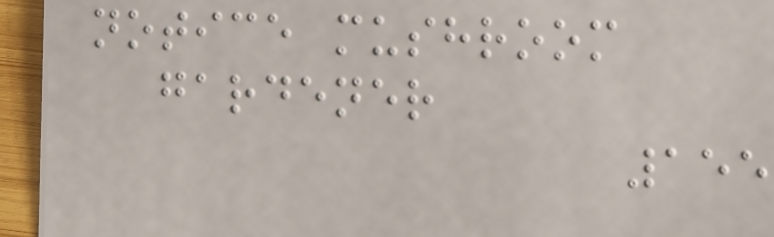notice mushroom
gardener
155
